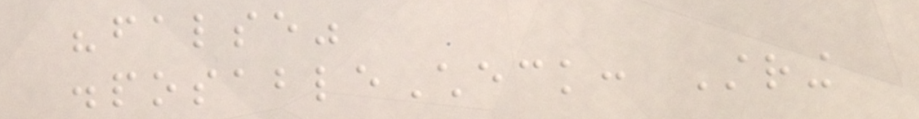"false"
disposableCheck: String
